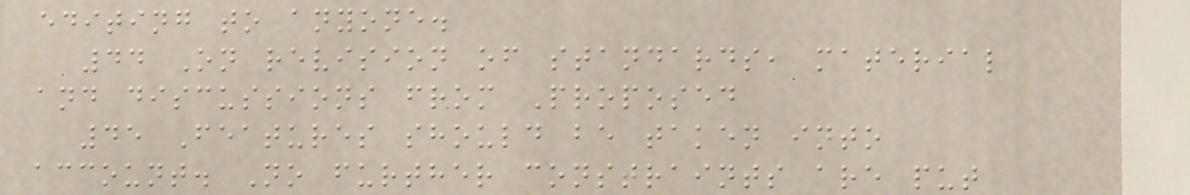editing to anyone.
44 On revision of standards, material
and discussions from Proposed
45 Features should be taken into
account. No further constraints are put
